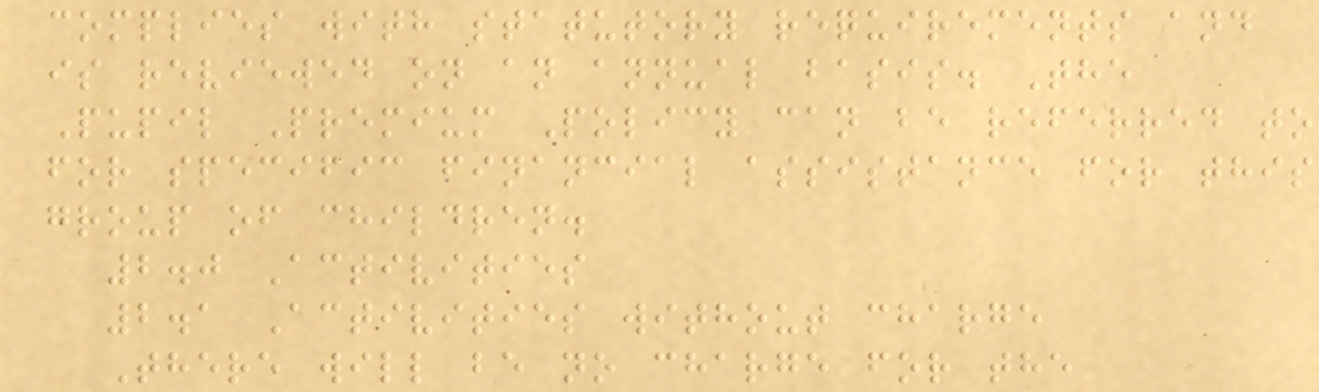complies with statutory requirements and
is reviewed on an annual basis. The
Pupil Premium Policy can be referred to
for specific financial assistance for this
group of children.
2.0 Activities
2.1 Activities without charge
There will be no charge for the
